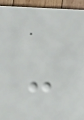-
